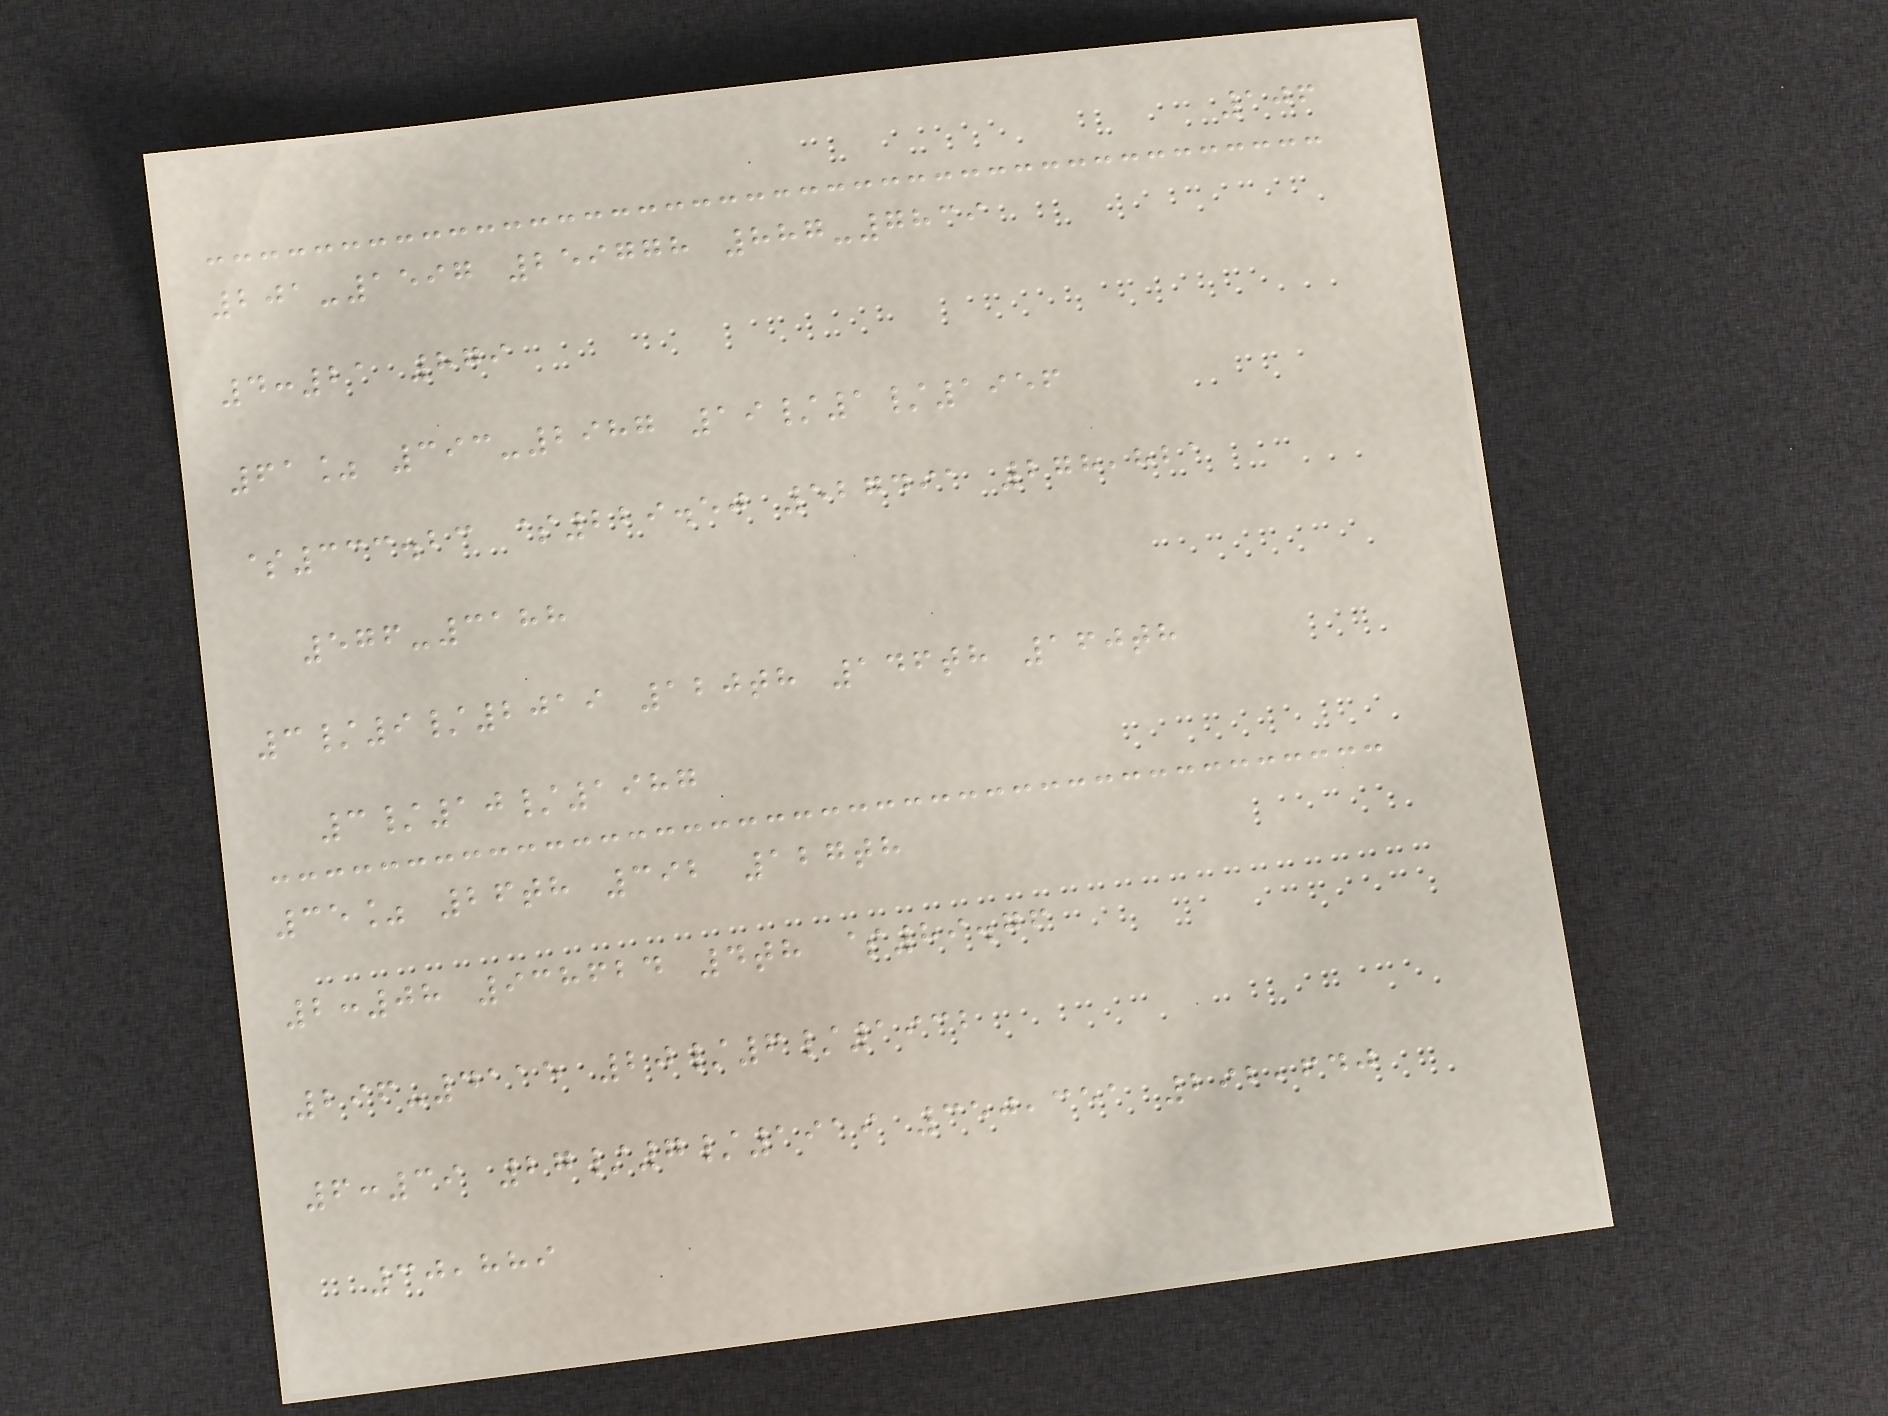106
201-1597 259778 887-7839
4:21 879
61% 393-2987 19/1/1956
$333.23 $229.50 527491 278,821
576-3188
3/9/2019 120th 146th 160th
3/10/1987
35% 26th 392 127th
2:08 938624 4th $89.76
296-4115 20/6/1932
6:39 27/7/1919 350,351 292,640
30,889
